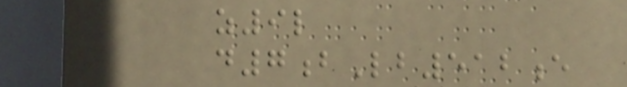z9l
d7bLb512e
